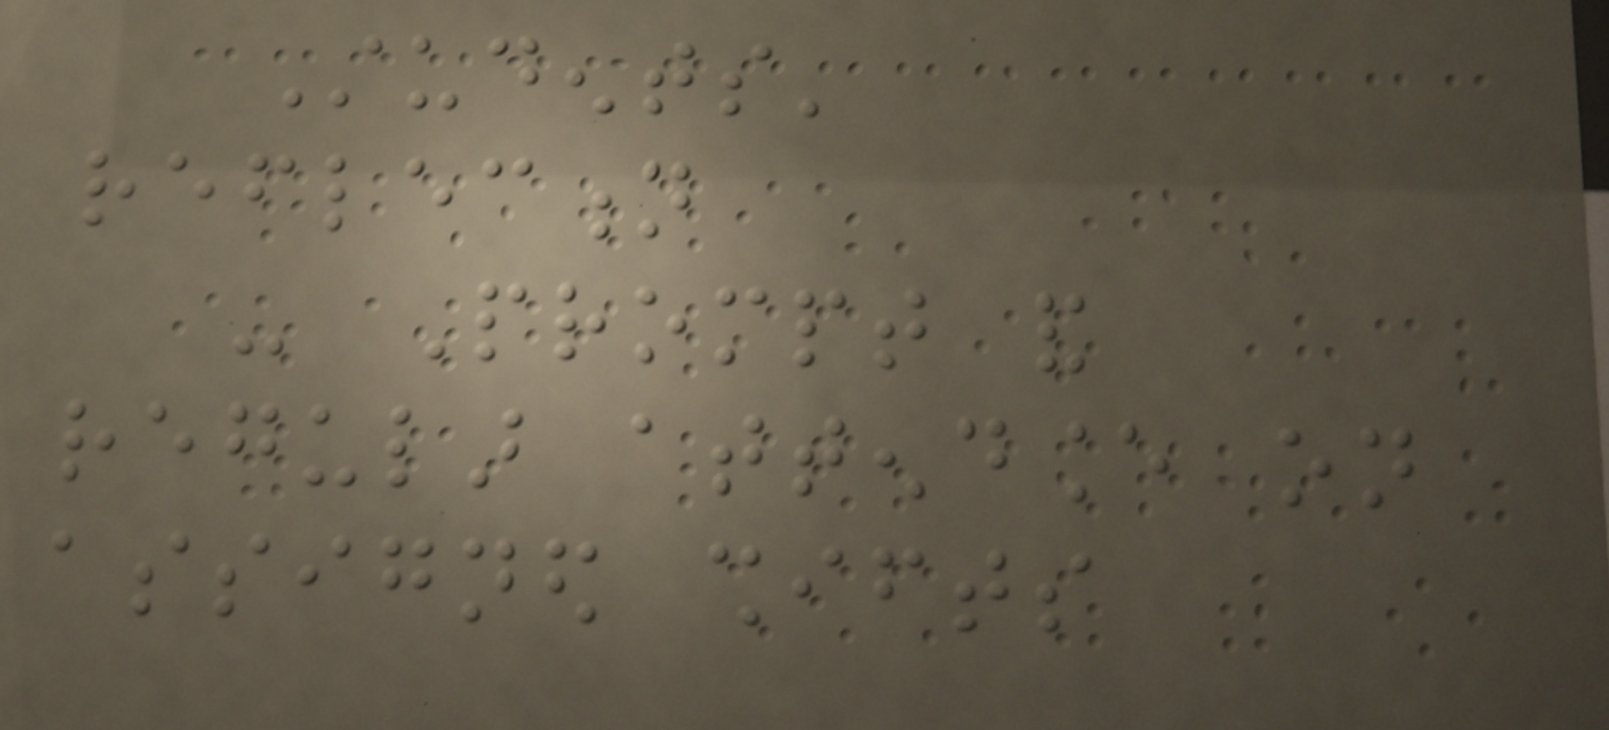Students'
reflection
- Prompt and
regular attendance on
assigned shifts
